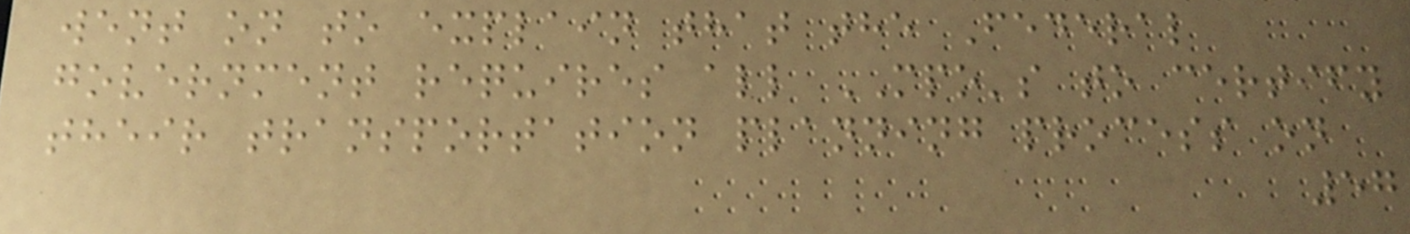went on to explain that the Federal
government requires all MPO's to certify
their transportation planning process on
57
